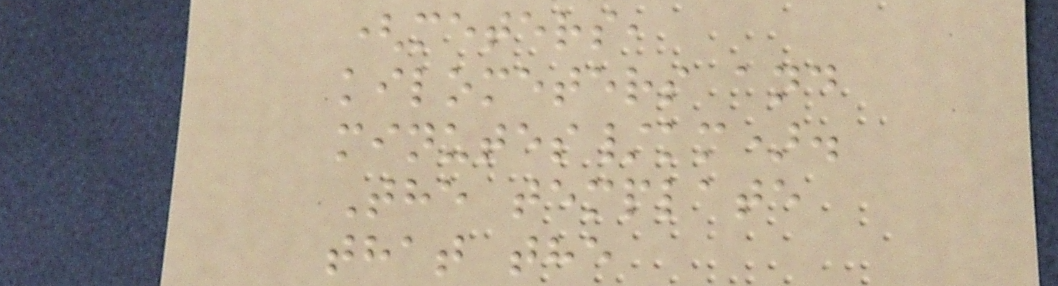(meters,
kilometers and
minutes/km).
The template
that the
